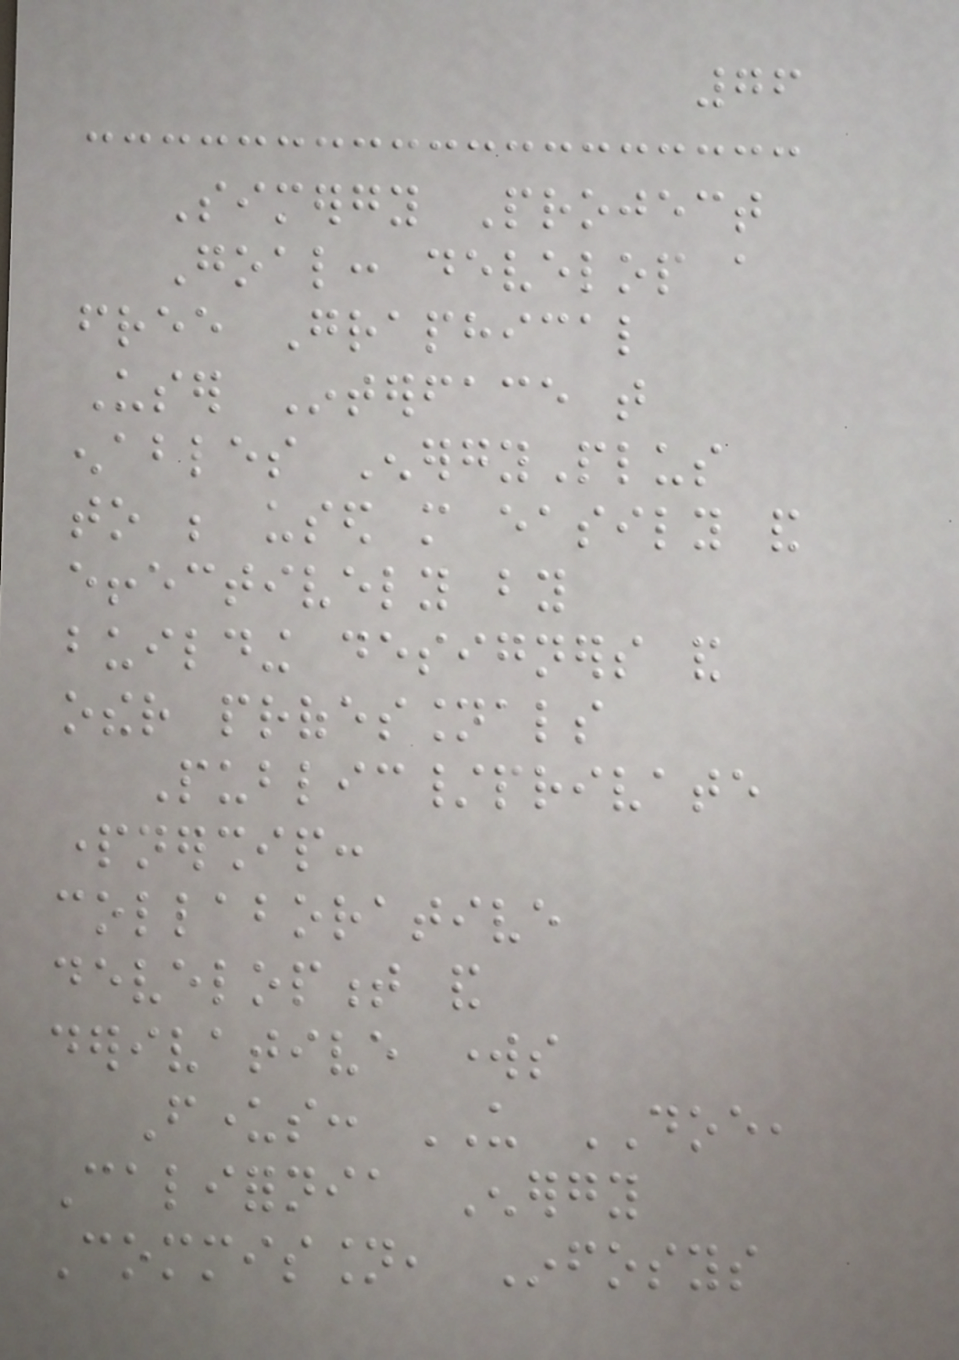76
Simergy Project
Goal: develop a
free Graphical
User Interface that
enables EnergyPlus
to be used more easily and
effectively by
building designers and
other professionals
Public/private
partnership:
collaborative
development and
derivative works
Funders: US DOE,
California Energy
Commission, Infosys
